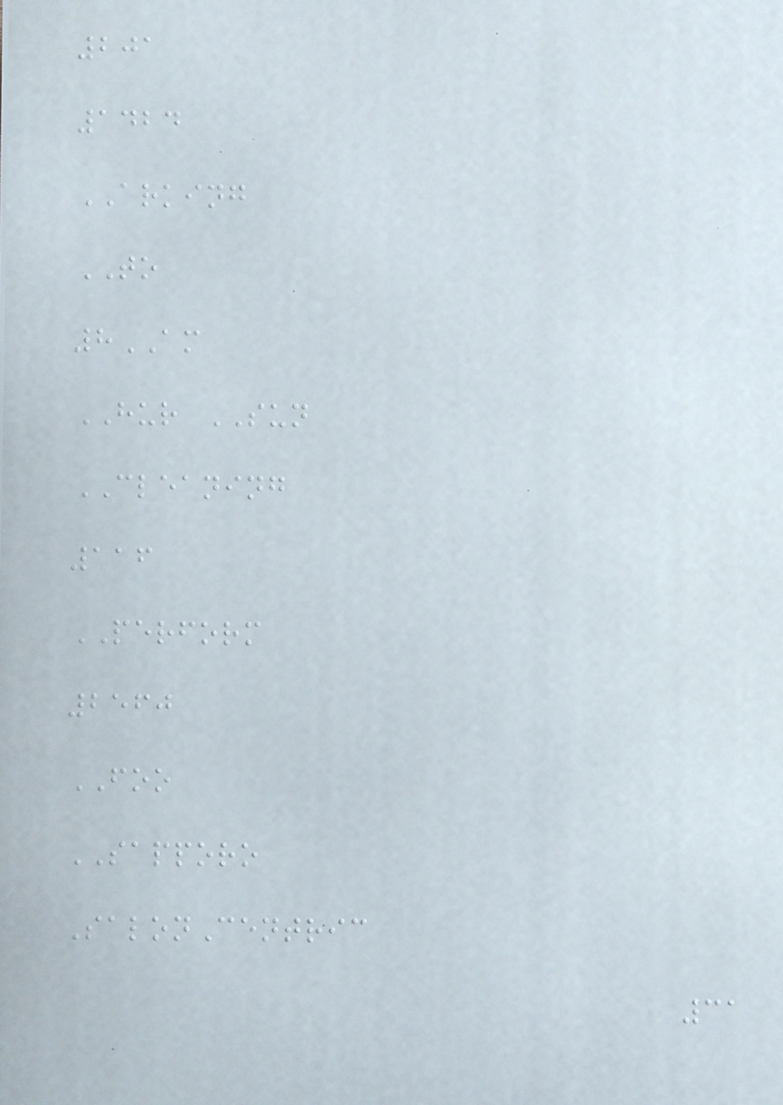201
1424
ARKING
TO
8AM
HUR SUN
CLEANING
116
PERFORM
2560
FOO
SAPPORO
SalonCentric
31
